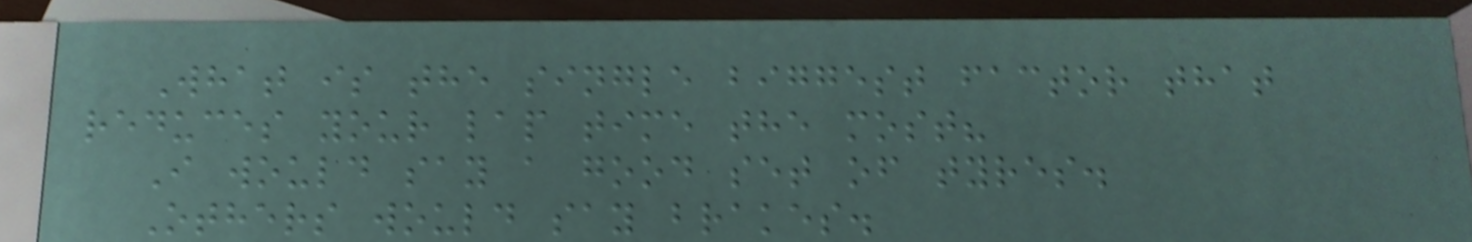What is the single biggest factor that
reduces your lap time the most?
I would say a good set of tyres.
Others would say brakes.
